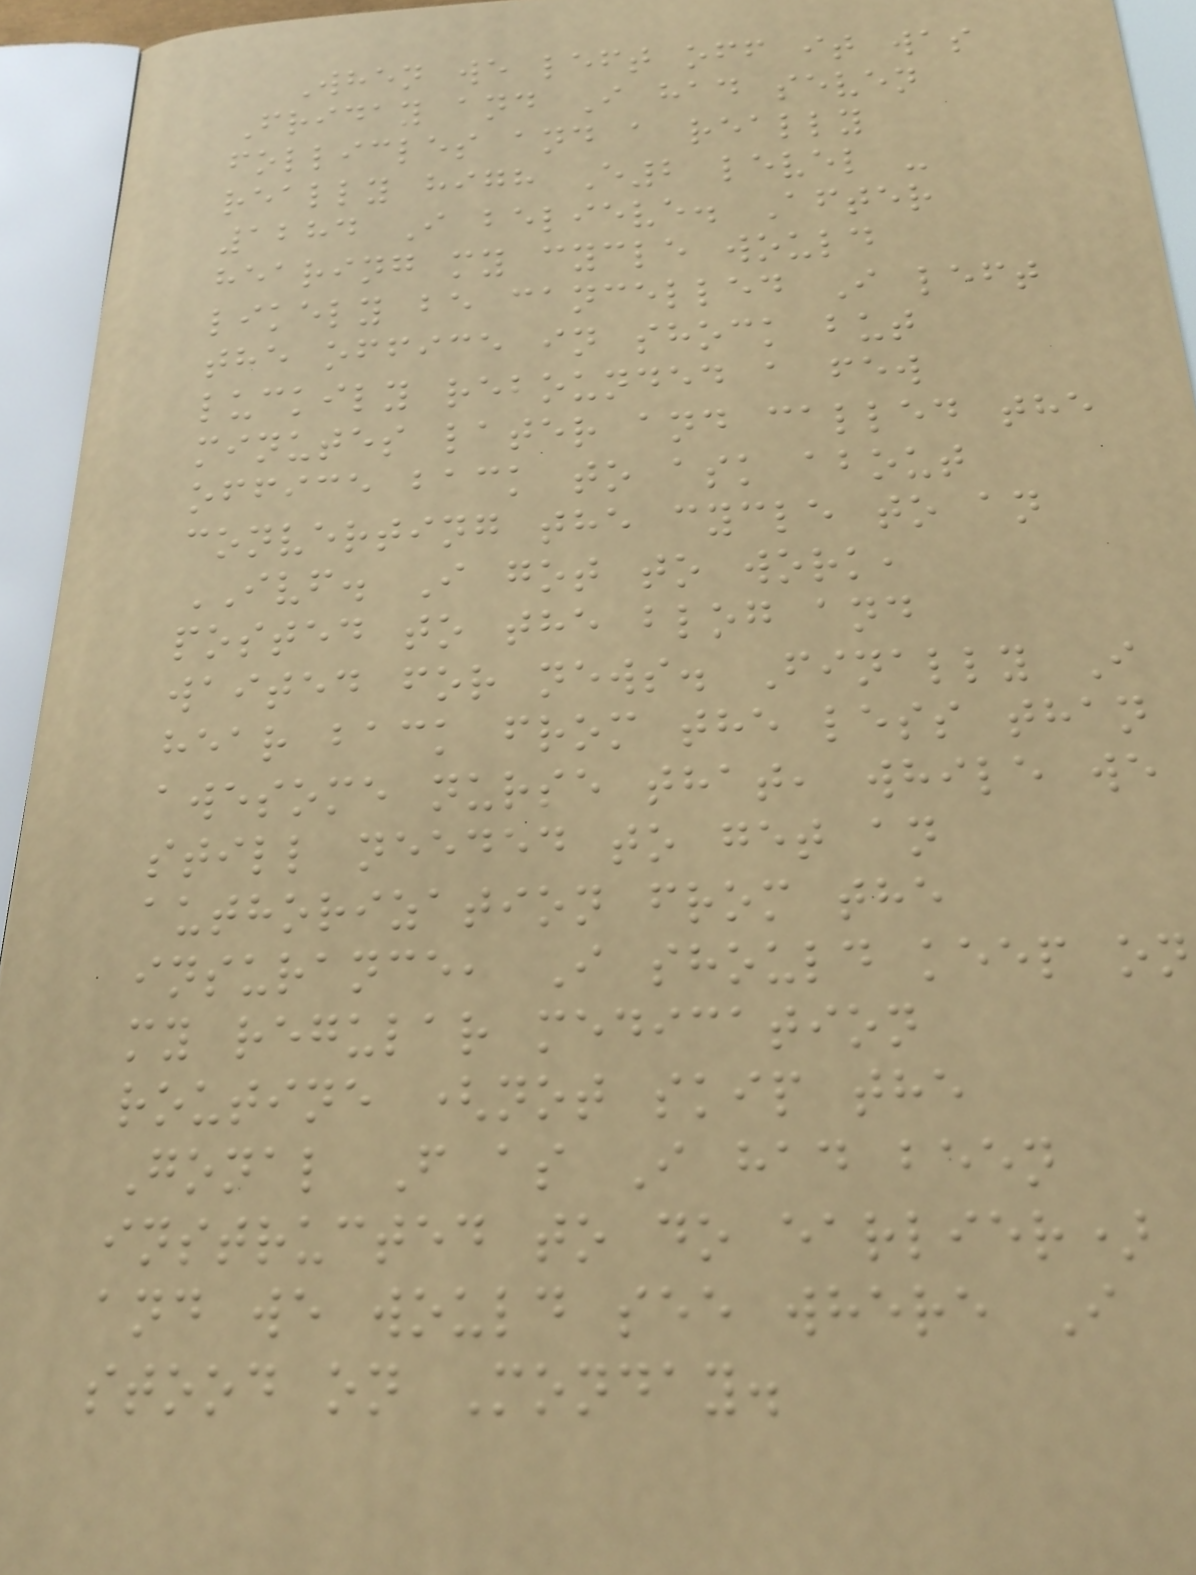When we left off it was
Friday and I had seven
follicles and a really
really high E2 level -
1284 I believe. After
hearing my cycle would
likely be cancelled I left
the office in shock but
luckily rebounded a few
minutes later and called the
office back to ask about
converting the cycle to an
IVF. I got to work,
posted to the blog and
waited for news. Finally I
hear back from the less than
awesome nurse that, while we
still needed to get an
authorization from the
insurance, I should keep on
my regular medication
routine (not skip the
Gonal F as I had been
instructed to do earlier)
and we would see where I
stood on Monday.
